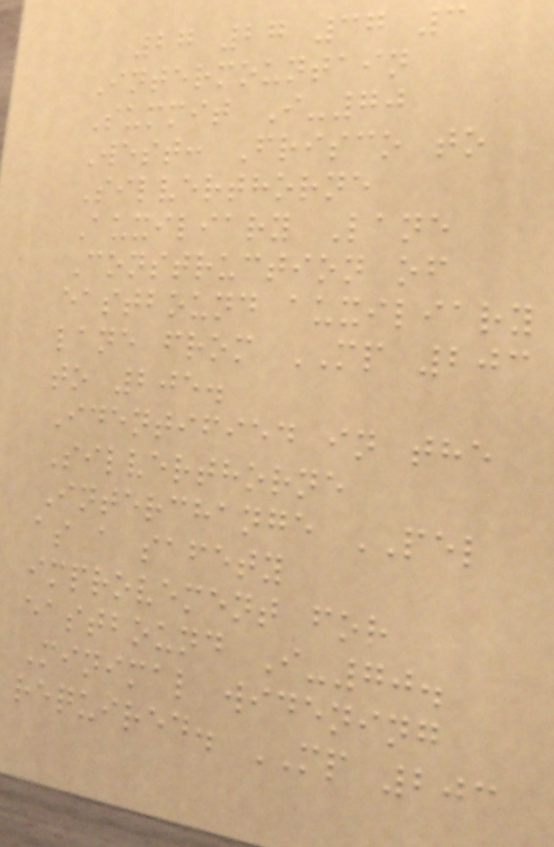27 27 37 3
Intermountain
Summit I-70
West: Frisco to
Silverthorne
Auxiliary Lane
Construction of
eastbound auxiliary
lane from MP 203
to 205.
Identified in the
Silverthorne
Interchange PEL
as a safety
improvement for
eastbound I-70.
Minimal widening
required. MP 203
